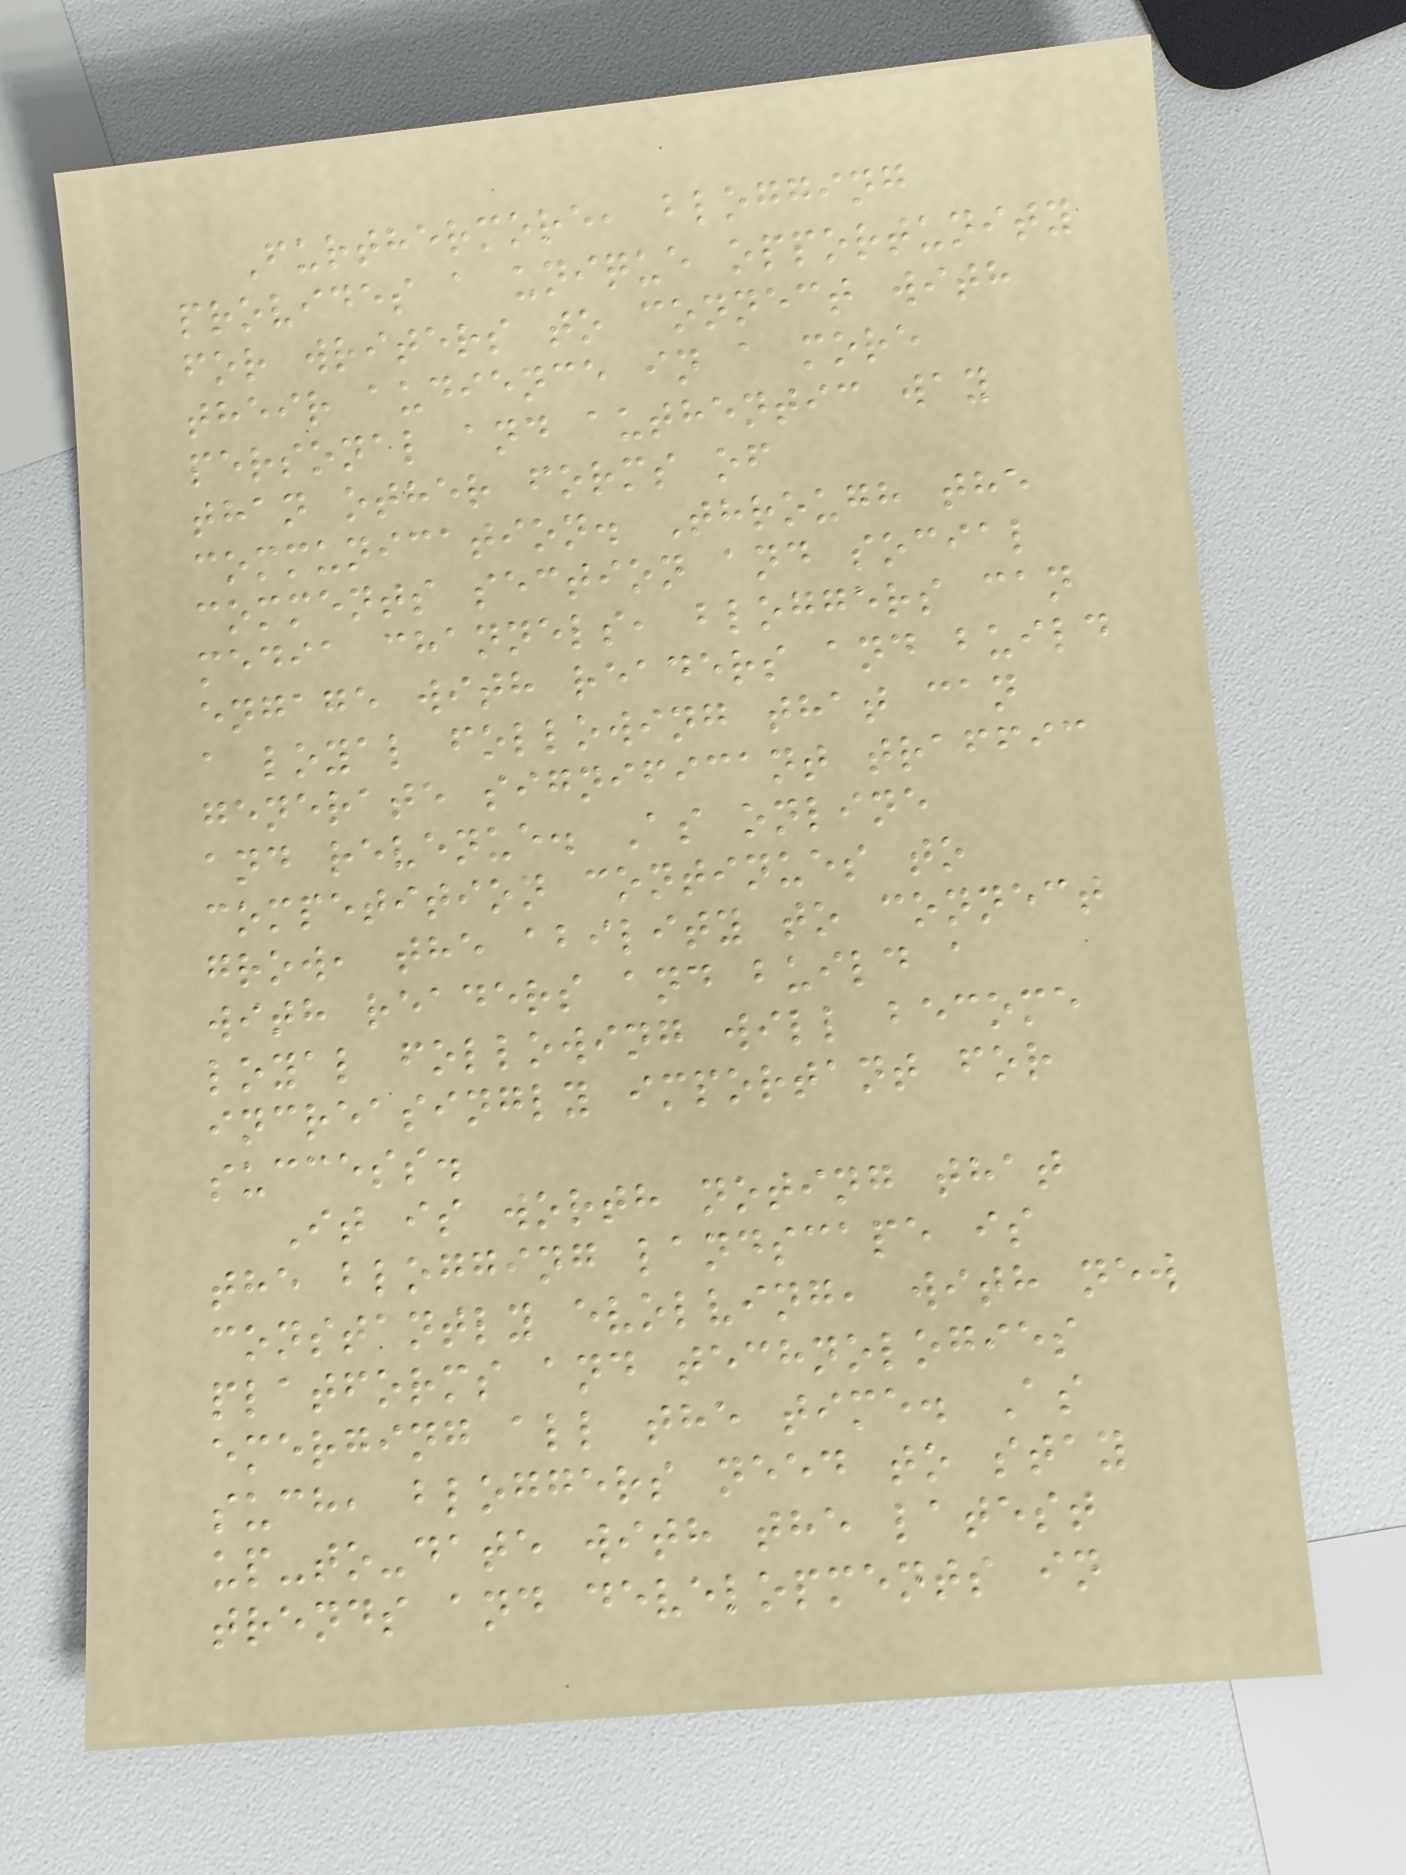Furthermore, blogging
provides a unique opportunity
for writers to connect with
their audience in a more
personal and authentic way
than other forms of
communication. Through the
comments section and social
media channels, bloggers can
engage with readers and build
a loyal following that can
generate significant traffic
and revenue. As online
competition continues to
grow, the ability to connect
with readers and build a
loyal following will become
increasingly important for
success.
It is worth noting that
the blogging landscape is
constantly evolving, with new
platforms and technologies
emerging all the time. As
such, bloggers need to stay
up-to-date with the latest
trends and developments in
